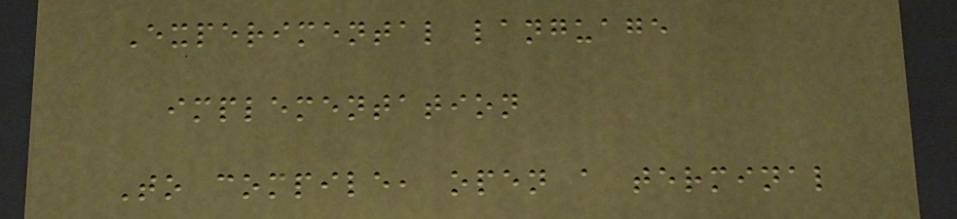Experimental language
implementation
To compile, open a terminal
